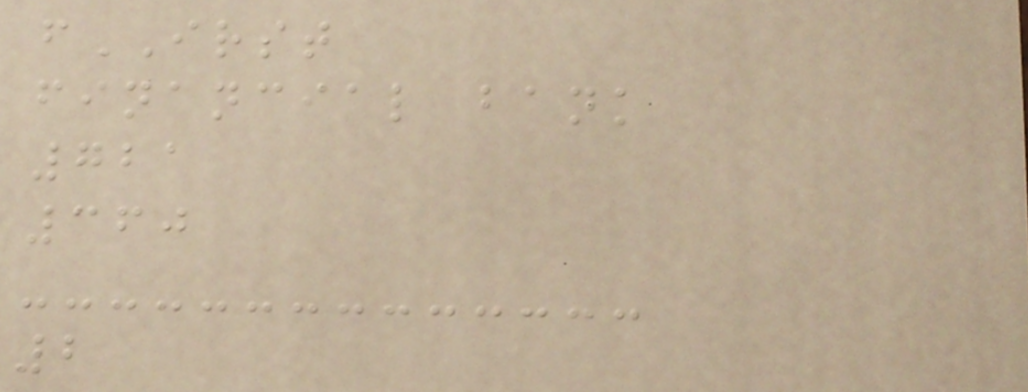fIRST
financial bank
721
360
2
